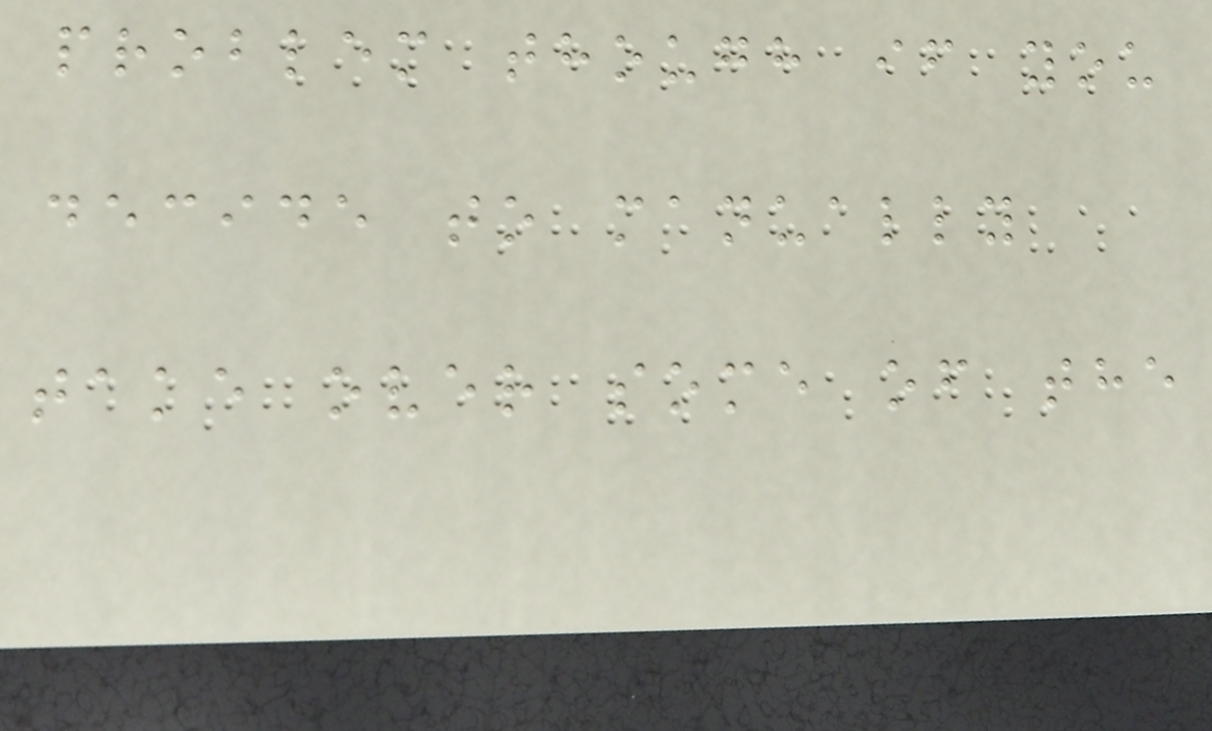problem though if you
decide to manually
take over some of the
